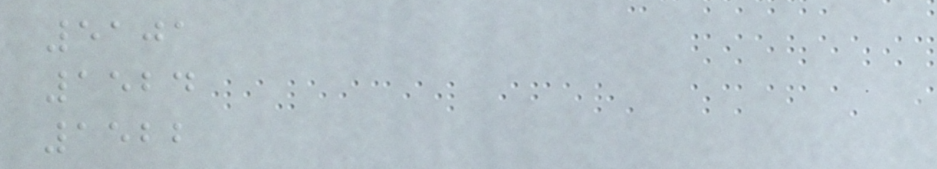5101
1524
1522
